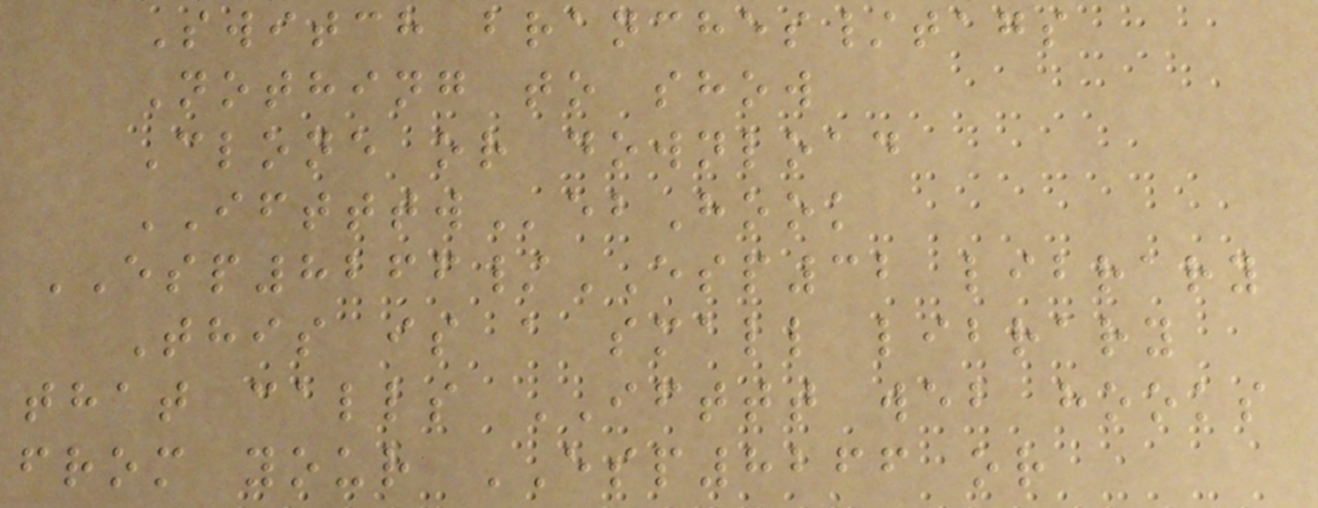Switch branches/tags
Nothing to show
Clone or download
IFTTTWebHook
ESP8266/ESP32 library
This is a small library
that calls IFTTT web hooks
from your ESP8266 or
